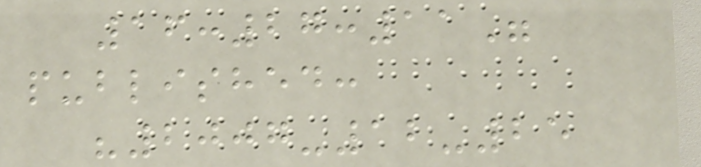16:27:11"
published:
"2007-12-25
